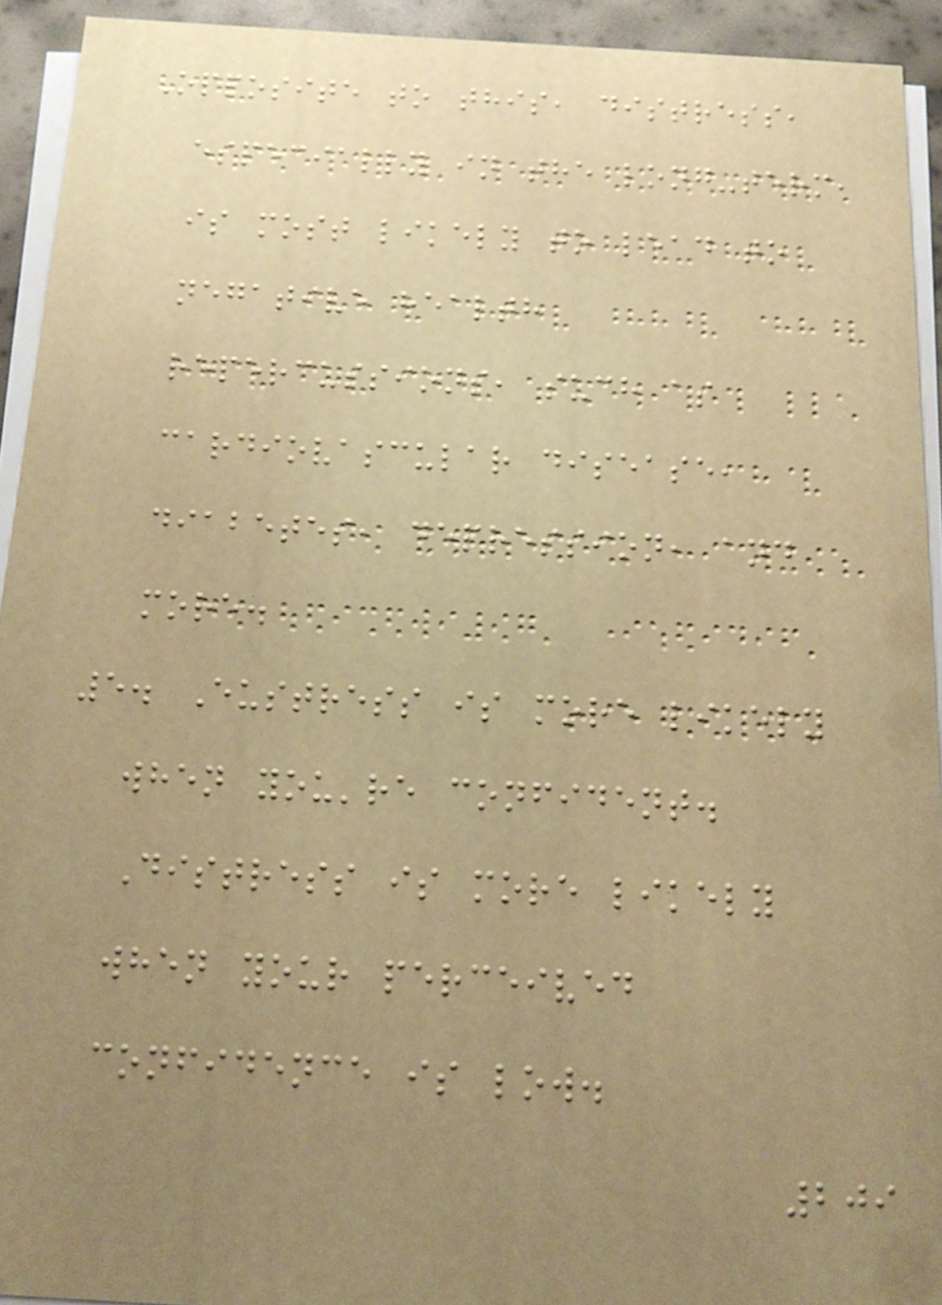Opposite to this, distress,
especially in the long-term,
is most likely to lead to
negative health
repercussions, such as
cardiovascular disease,
diabetes, depression, and
more.
5. Eustress is more likely
when you're confident.
Distress is more likely
when your perceived
confidence is low.
209
